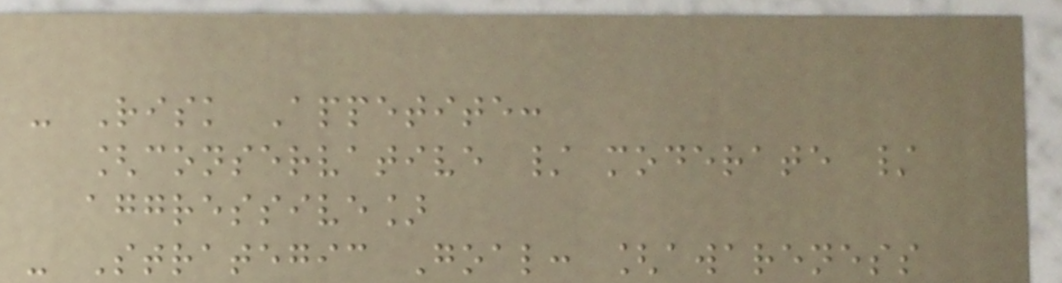- Risk Appetite:
[conservative / moderate /
aggressive]
- Strategic Goal: [awareness
